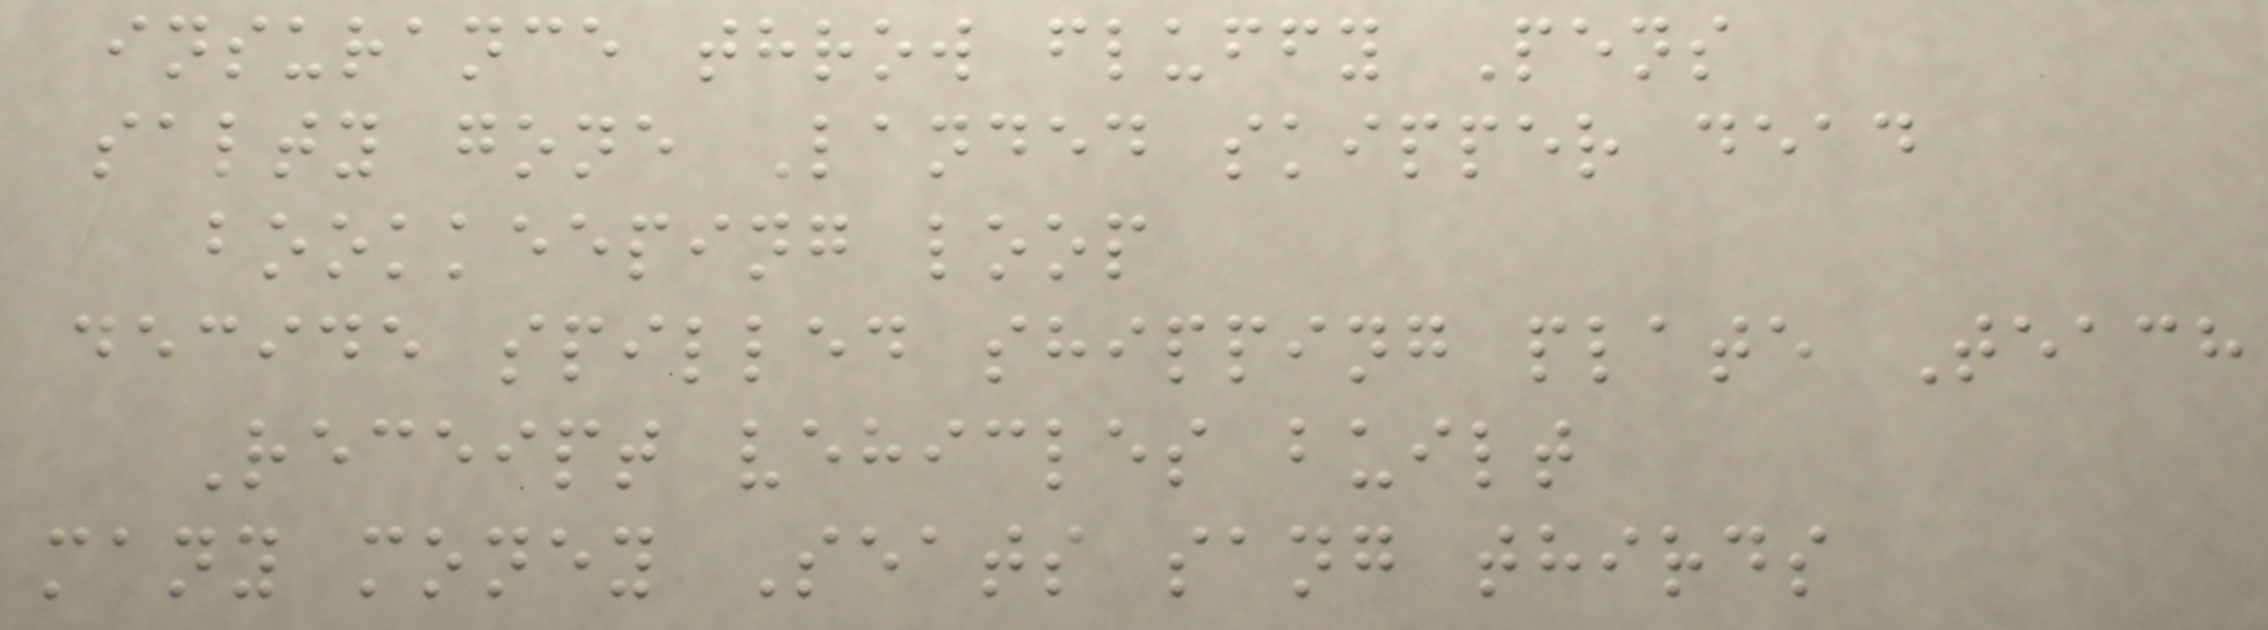insurance throw fluffy Pens
salty gone Landed skipper dead
bookkeeping loop
decide spilled shipping plate Teach
Receipt vehicles built
many money Seats sang thirds
